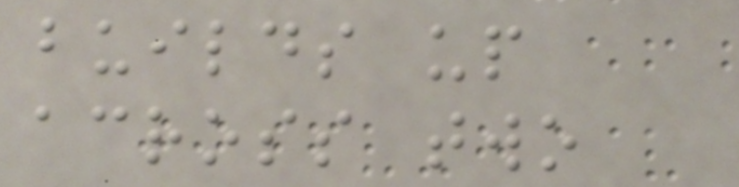builds up
across two
